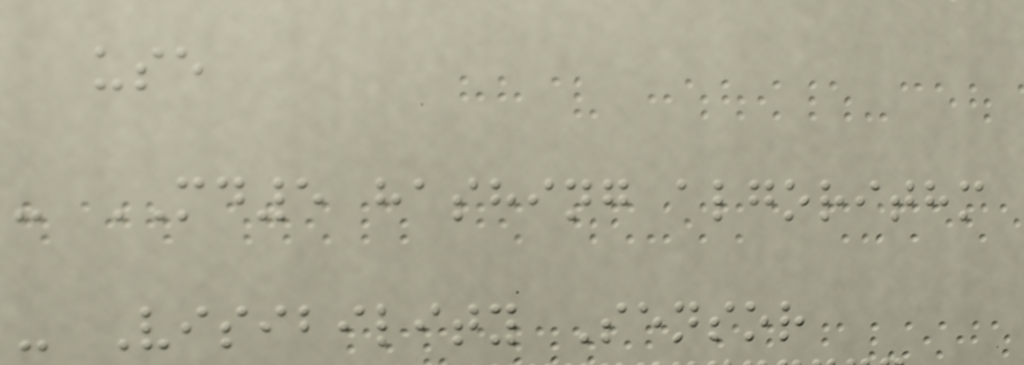use
- MD5 hashing algorithm
- Visibility Sensor
